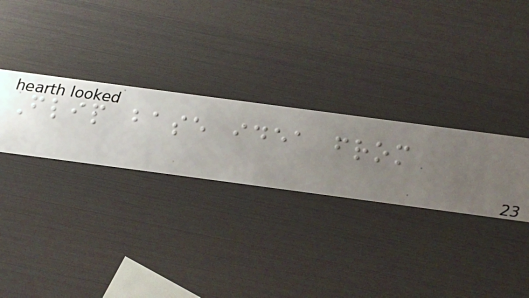Flip base idea from
